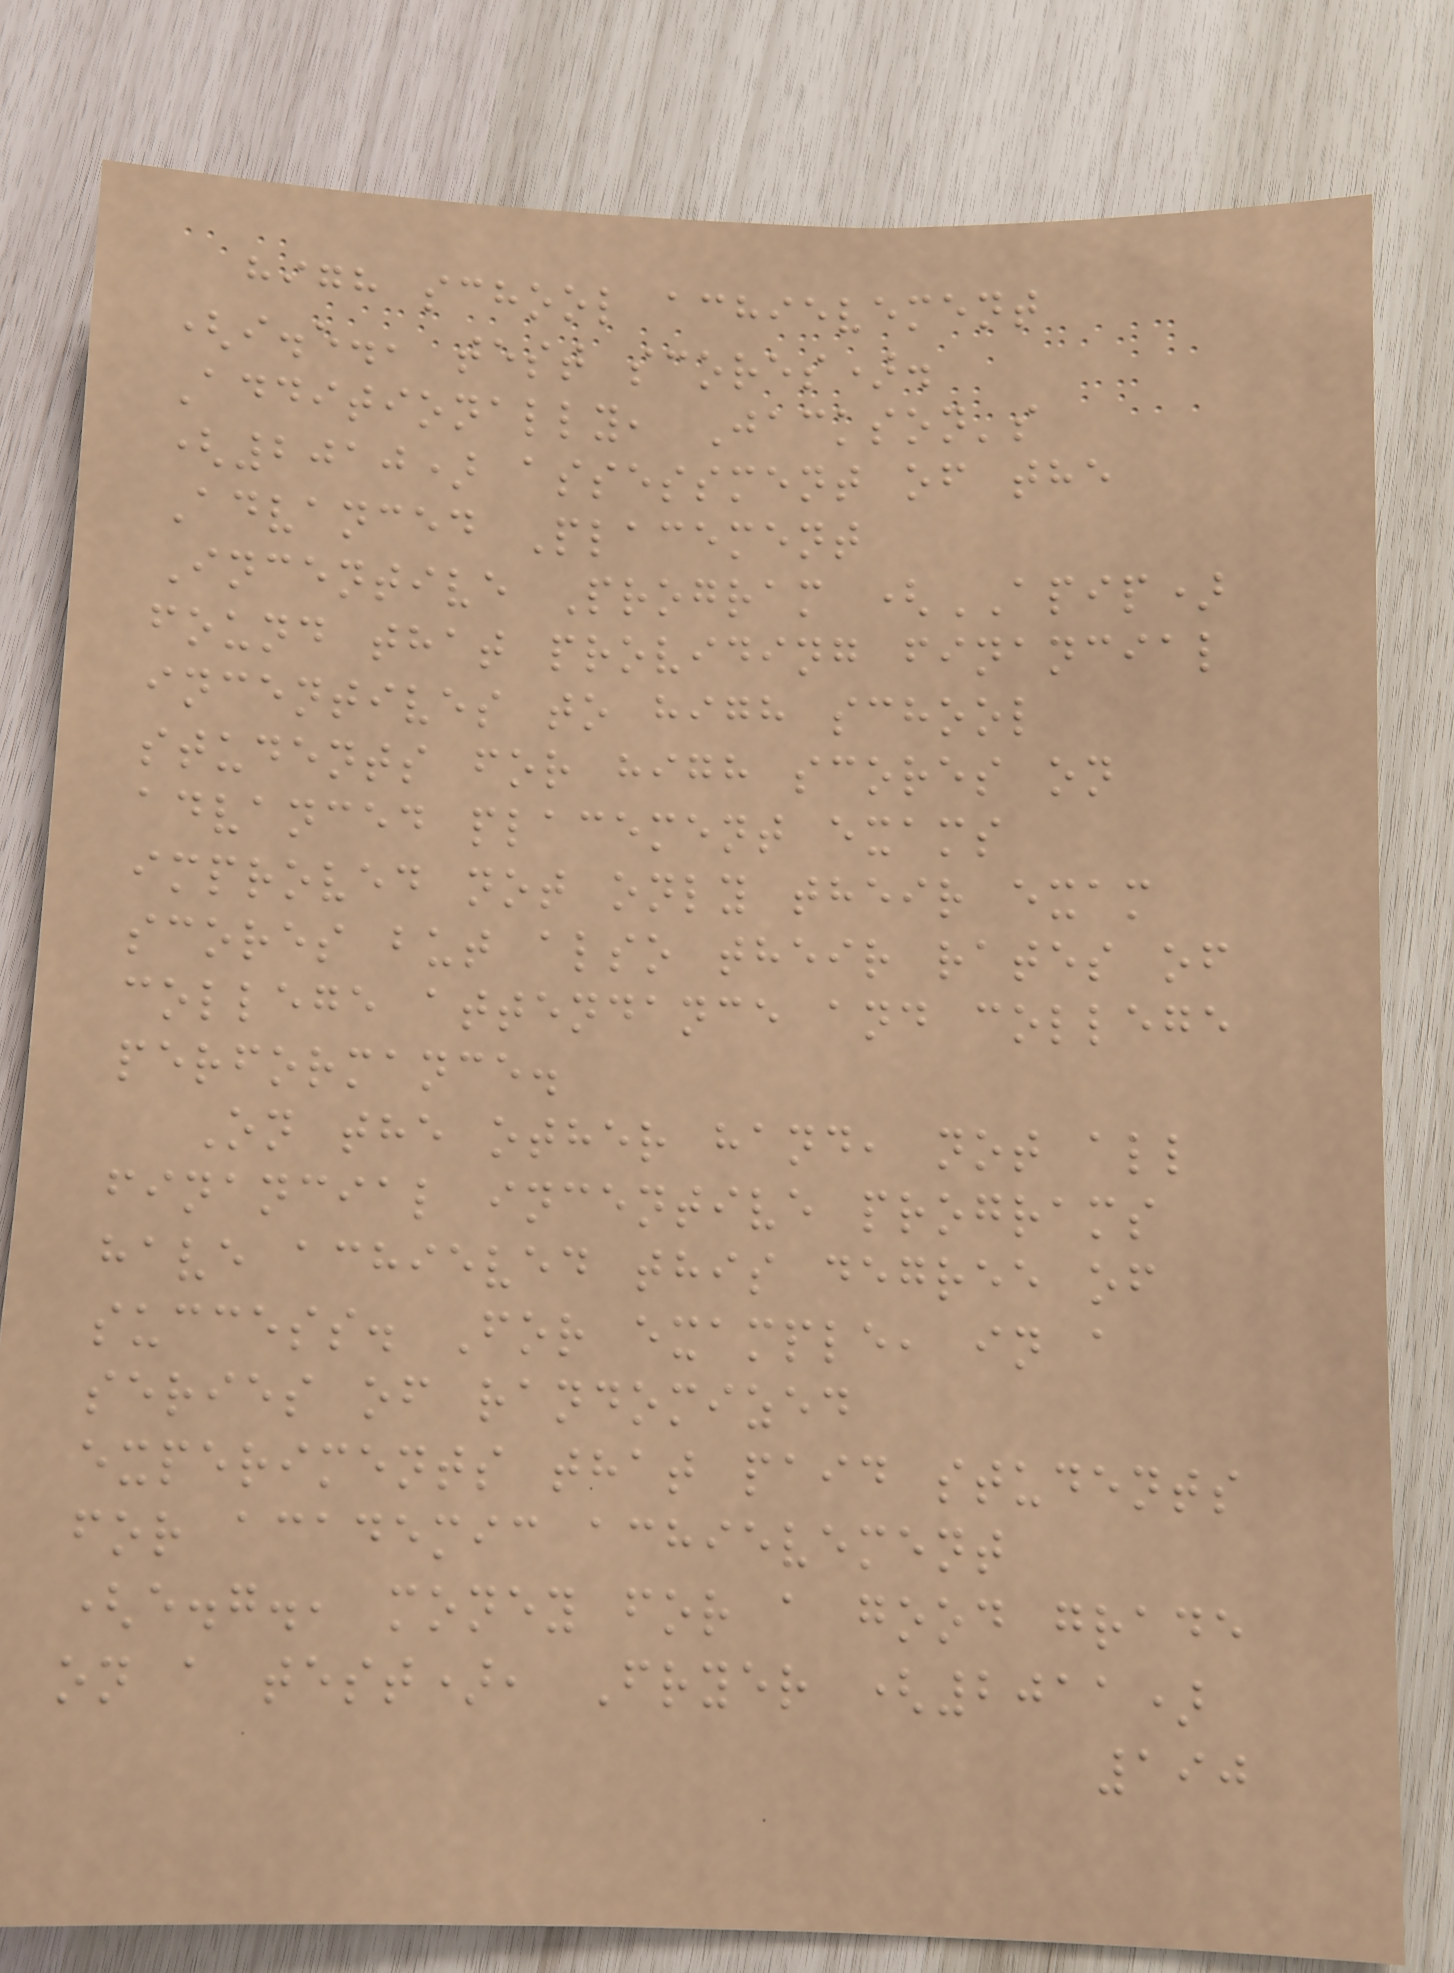high school achievement
(i.e., test scores).
Additionally, Jackson's
(2010) assessment of the
Advanced Placement
Incentive Program (APIP)
found that providing financial
incentives to high school
students for high scores on
advanced placement exams
improved not only their exam
scores but also their rates of
college attendance and college
performance.
On the other hand, not all
financial incentive programs
have achieved this degree of
success. For example, in a
series of randomized
experiments that paid students
for academic achievement
(e.g., money for a good grade
on a test), Fryer (2011)
190
